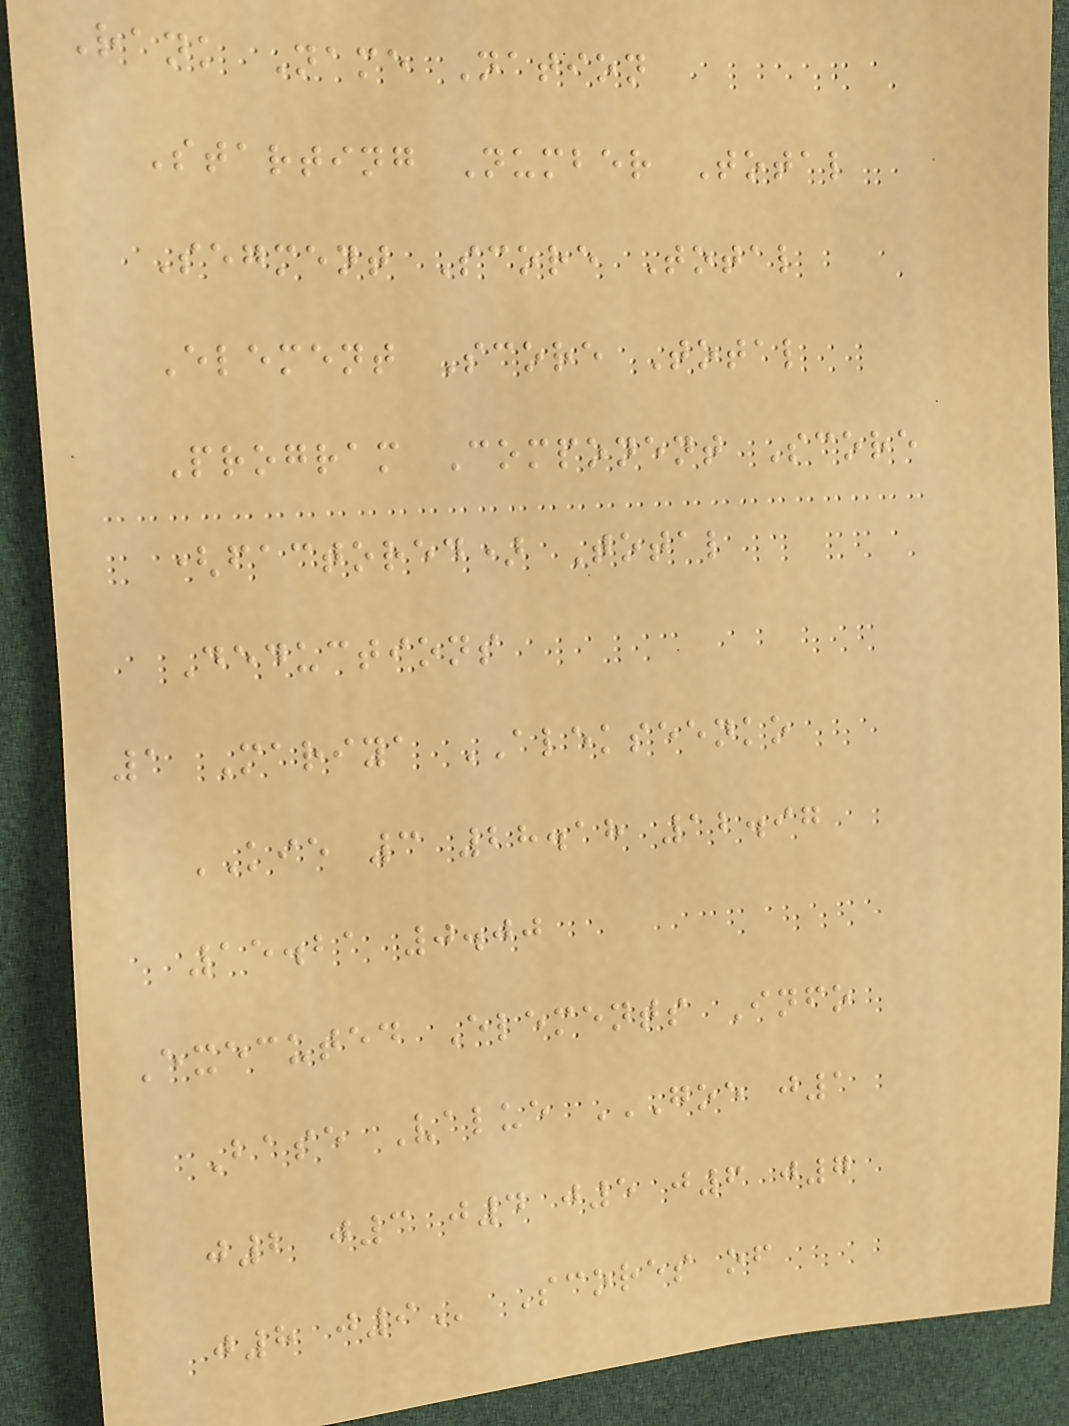Rank Name Nation
Starting Number Total
Segment Score Total
Element Score Total
Program Component Score
(factored) Total
Deductions
1 Mariya ALEKSEENKO
KIE 3 28.18 12.97
15.21 0.00
Executed Elements Info
Base Value GOE J1
J2 J3 J4 J5 J6 J7
J8 J9 Scores of
